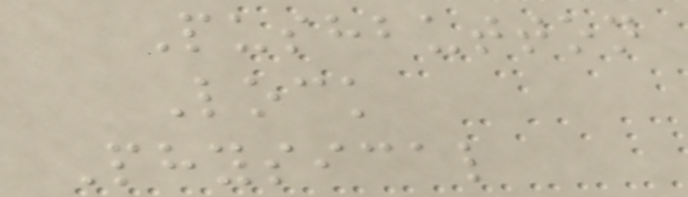Pushbutton
Lock
Physical
